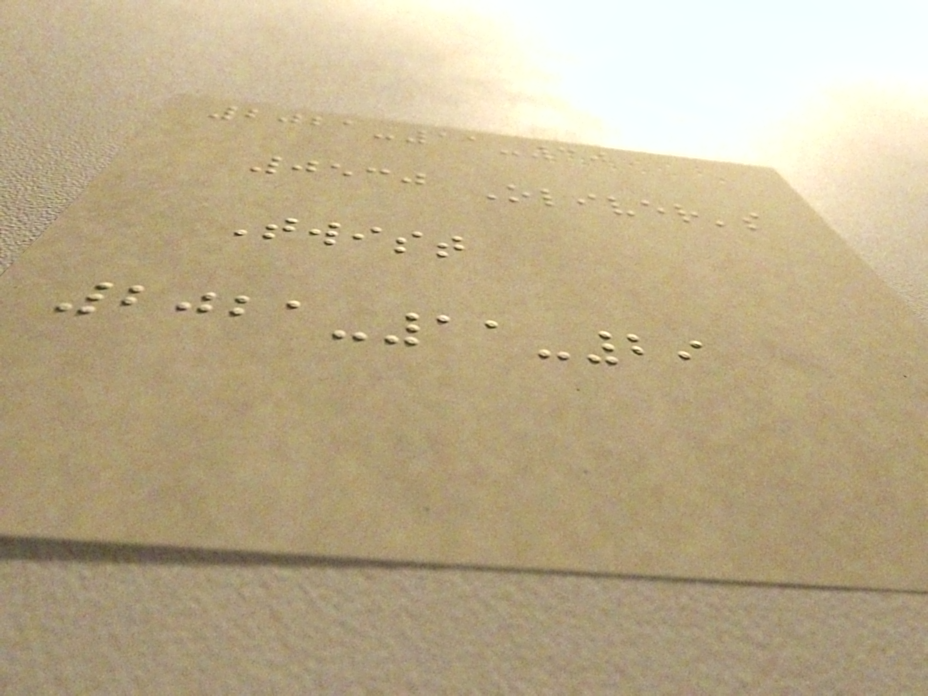2021-11-30
0530 Oliver's
Twist
2021-11-29
